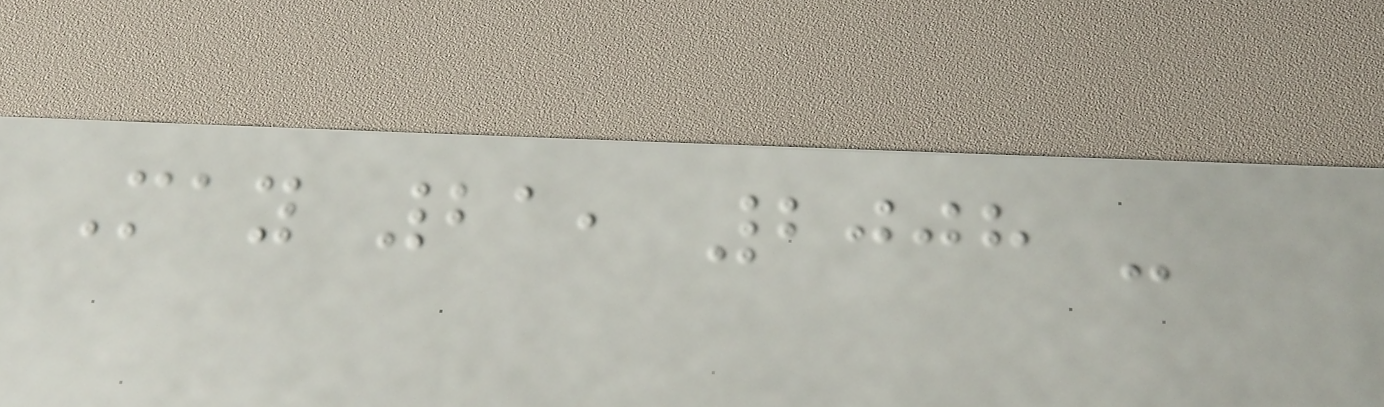May 21, 2008 -
